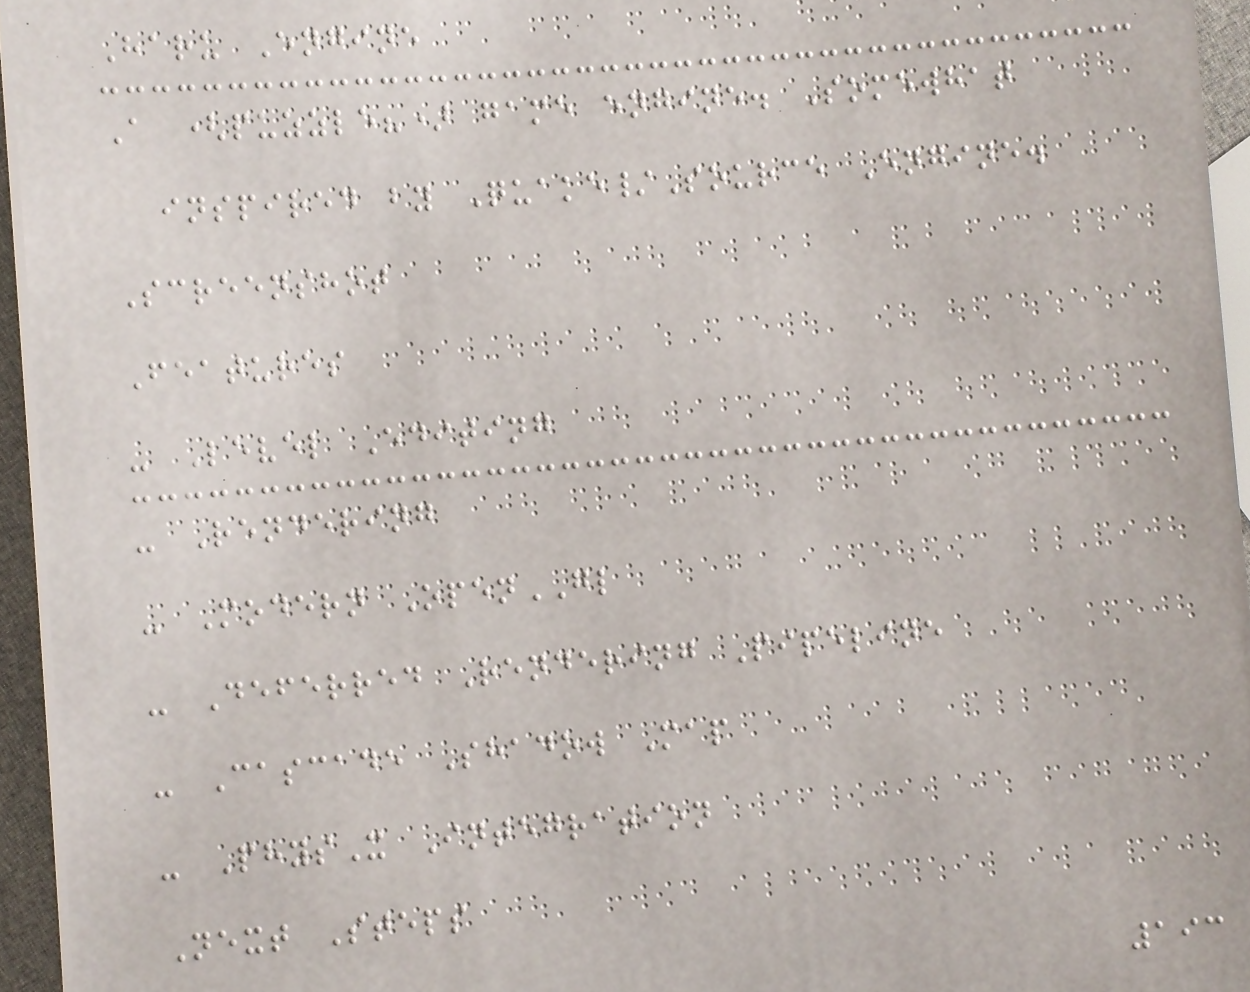Haru Engine
A (puzzle?) game engine. Somewhat
inspired by Quake/Source Engine.
Screenshot
Features
- Level Editing
- Rendering
- Modern OpenGL
- Deferred Rendering Pipeline
- Cascade Shadow Map
- PhysX Integration
Next Steps
193
